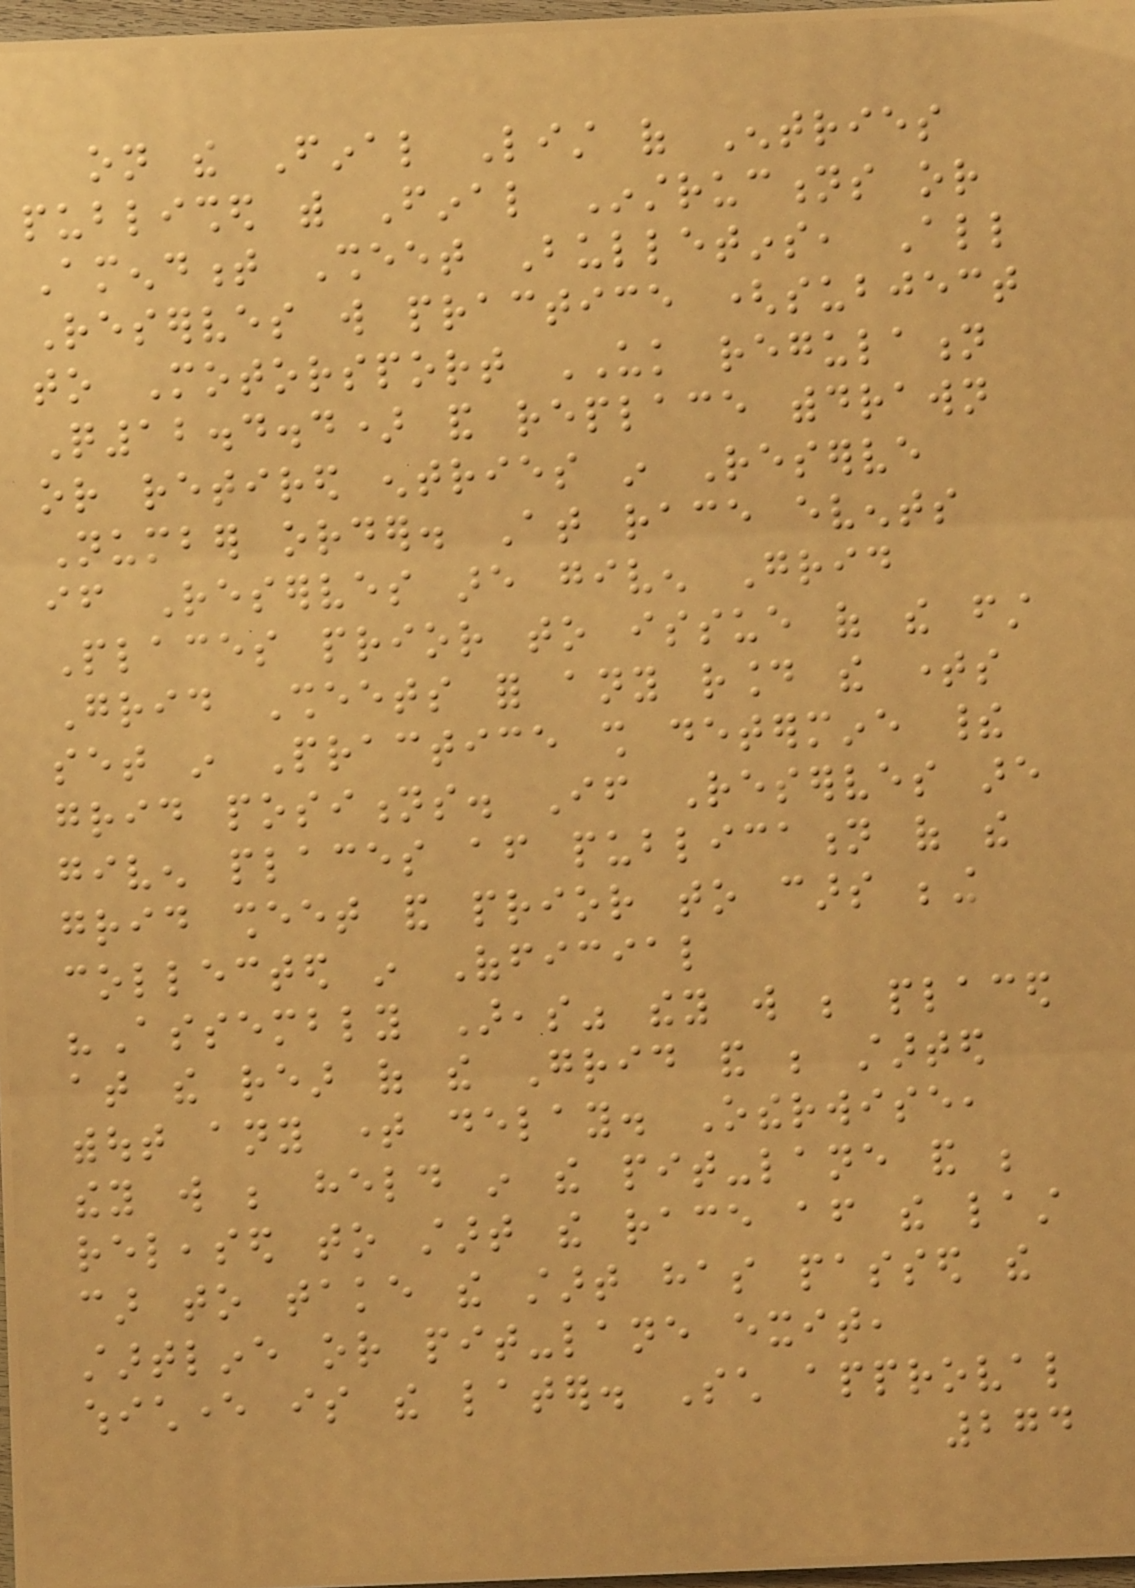on the Final List of Entries
published with Final Instructions or
Amendment Sheet Bulletins, All
Reserves will practice (subject
to Motorsport UK regulation
Q12.4.4) and replace withdrawn
or retired entries in Reserve
Number order. At race events
if Reserves are given Grid
Places prior to issue of the first
Grid Sheets for any round the times
set in Practice shall determine their
grid positions. If Reserves are
given places after publication of the
grid sheet and prior to cars being
collected in Official
"Assembly Areas" they will be placed
at the rear of the Grid and be started
without any time delay. Otherwise,
they will be held in the pit-lane and be
released to start the race after the last
car to take the start has passed the
startline or pit-lane exit,
whichever is the later. Such approval
274
